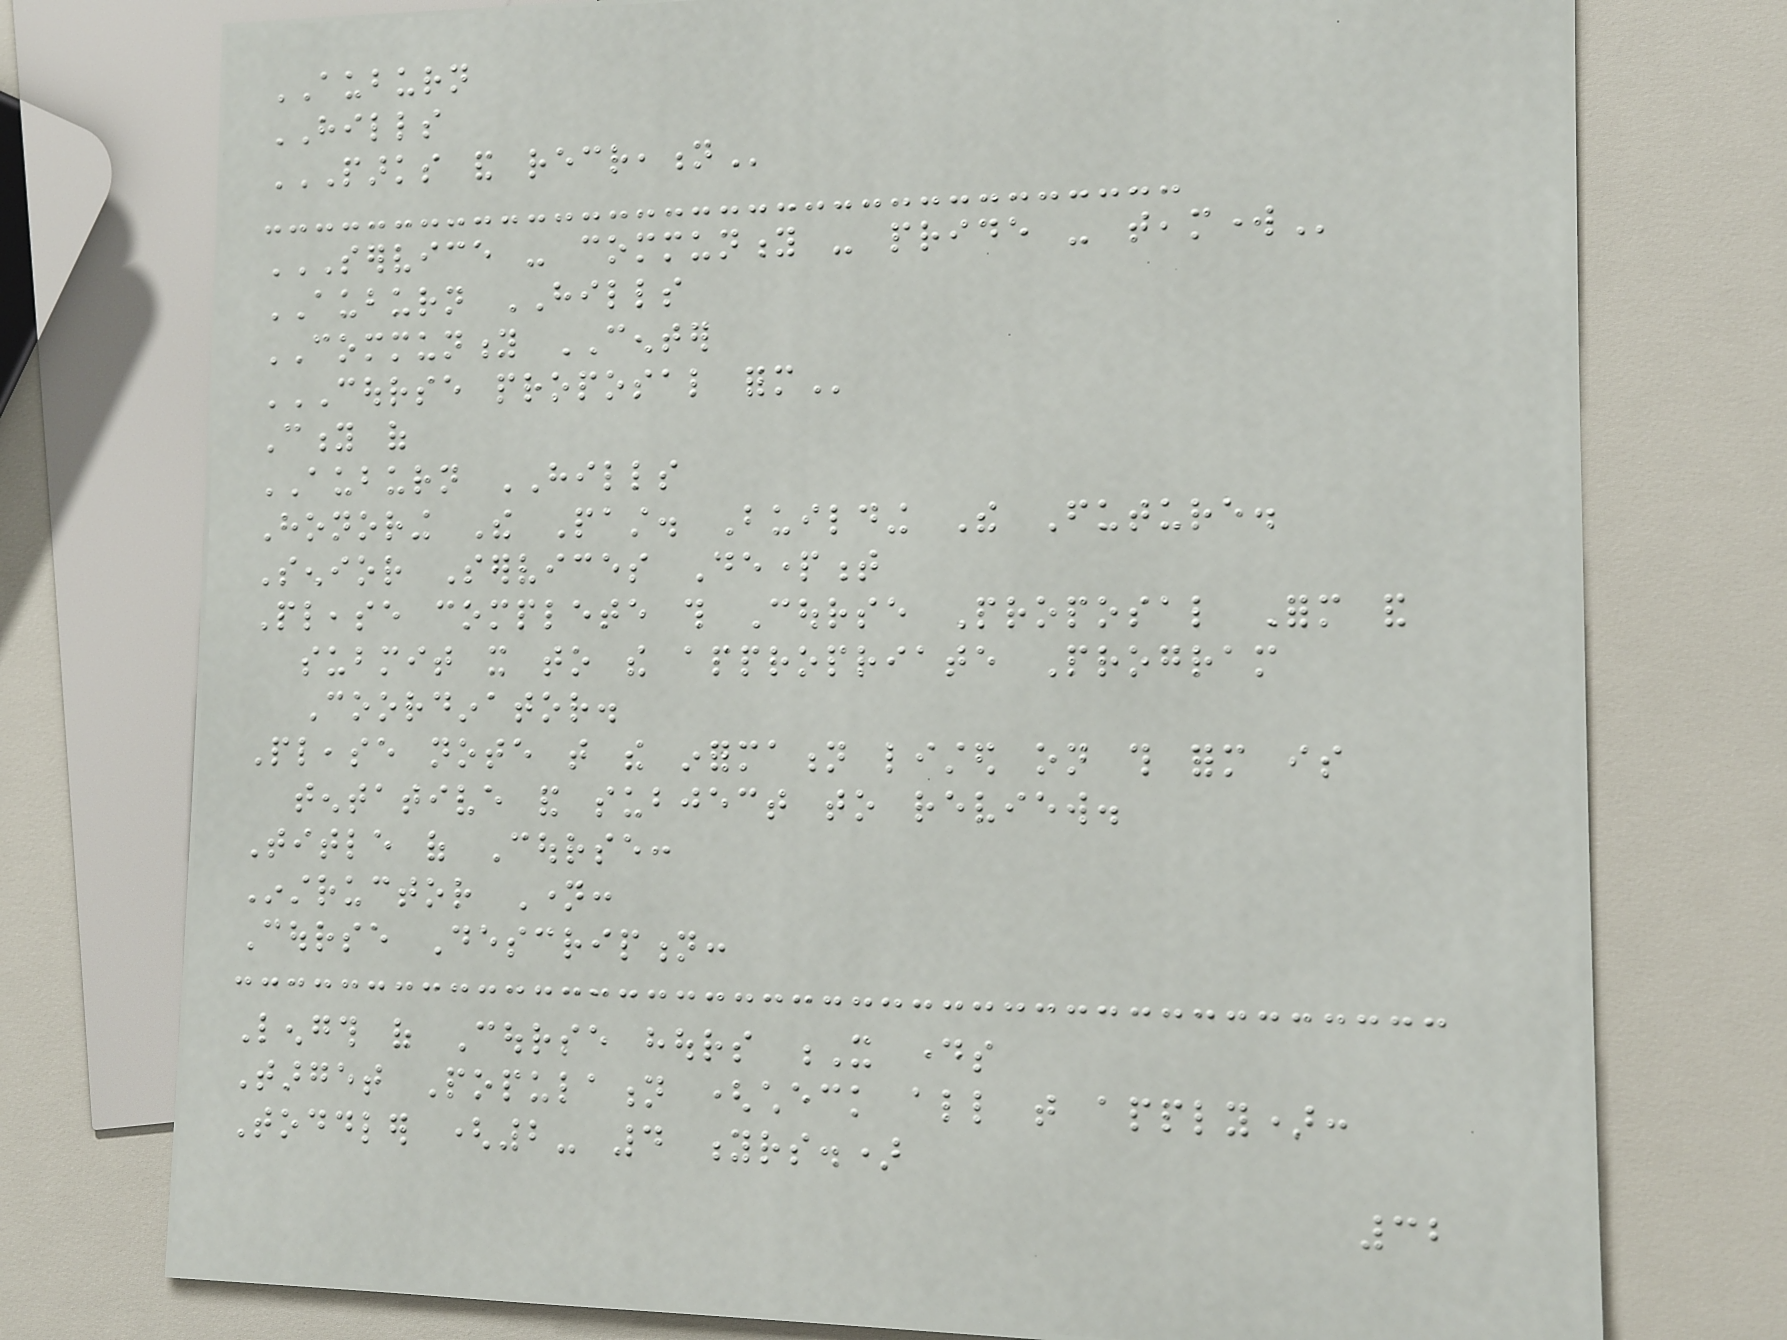AUBURN
HILLS
PARKS AND RECREATION
SERVICE - COMMUNITY - PRIDE - TEAMWORK
AUBURN HILLS
COMMUNITY CENTER
COURSE PROPOSAL FORM
City of
AUBURN HILLS
Honoring The Past. Building The Future.
Senior Services Department
Please complete this Course Proposal Form and
submit it to the appropriate Program
Coordinator.
Please note that the information listed on this form is
tentative and subject to review.
Title of Course:
Instructor Name:
Course Description:
Length of Course hours X days
Target Population (check all that apply):
Toddler (2- 4 yrs.)
32
